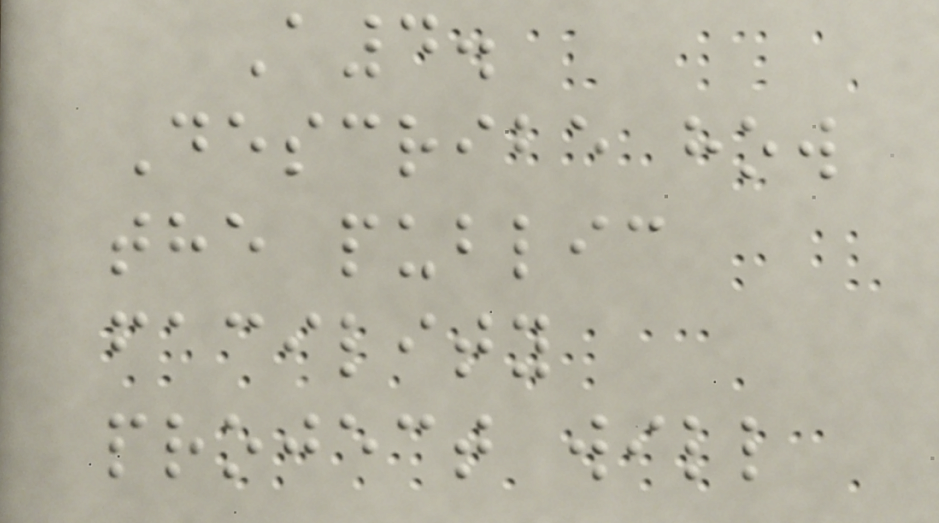A4.
Describe how
the public
facility
project will
